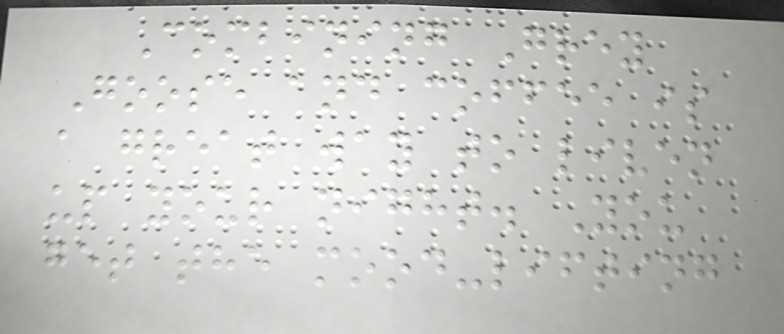Combining Grey
Goose and coffee is
a great way to liven
up your night. You
get the mood-lifting
